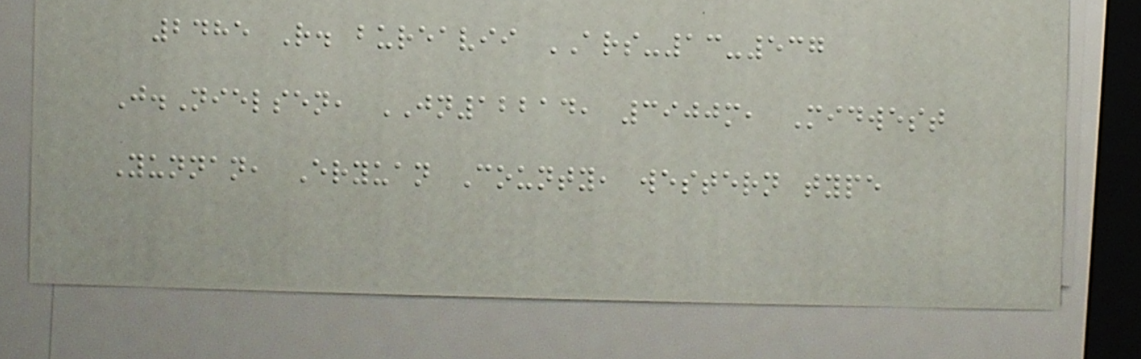2485 R. bureavii ARS-13-537
J.Nielsen, JN12214, 3900m, Midwest
Yunnan, Eryuan County, western type
